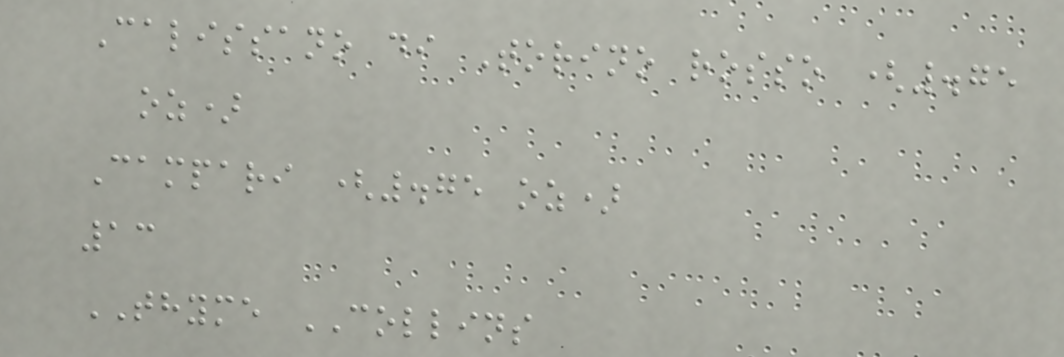Calissano di Torino rosso (.75
oz)
Campari (.75 oz)
13
THYME COLLINS
